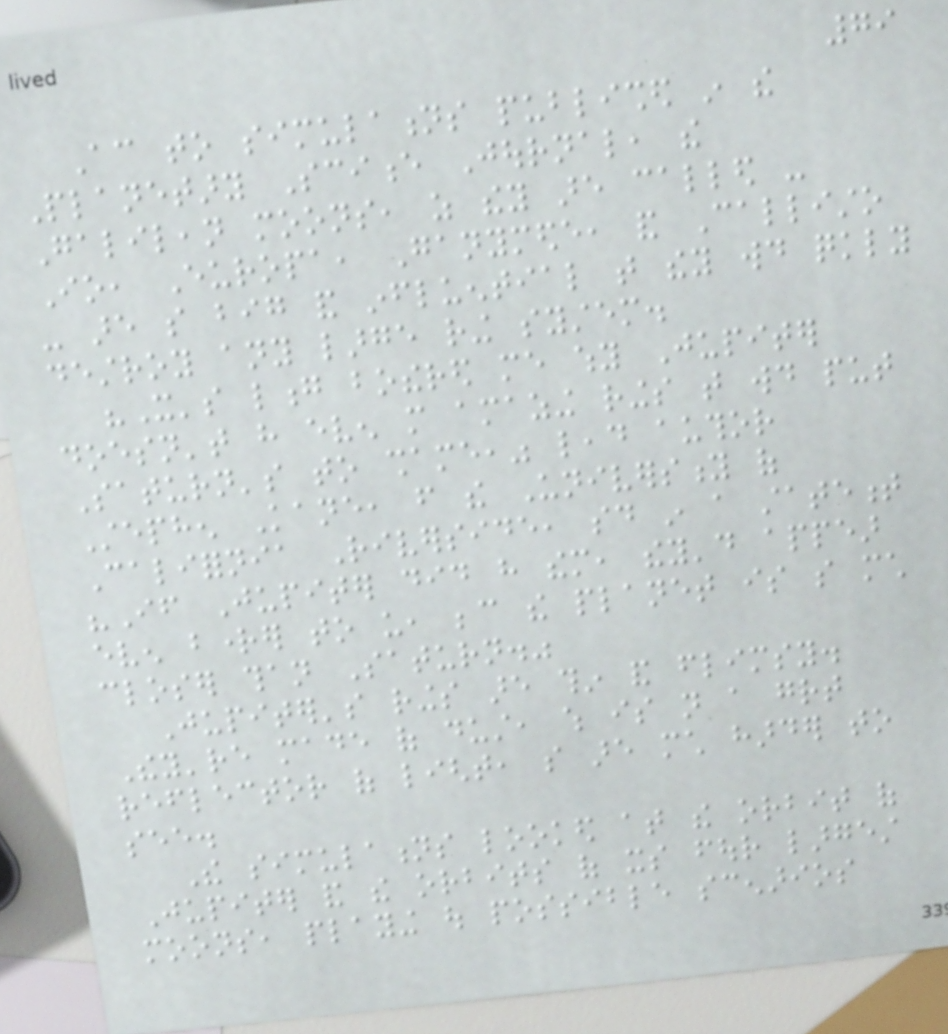79
According to simulations published in the
Planetary Science Journal, the
Galilean moons, as they are called -
Io, Europa, Ganymede, and Callisto
- are so big and influential that they would quickly
destroy any large ring system.
"It's long bothered me why Jupiter
doesn't have even more amazing rings that would put
Saturn's to shame," lead author
Stephen Kane, from the University of
California Riverside, said in a statement
"If Jupiter did have them, they'd appear
even brighter to us, because the planet is so much
closer than Saturn."
Jupiter's rings are thin and flimsy.
They're made of dust, which is not a great
reflector of light, so are much harder to
see.
The simulations looked at the orbit of
Jupiter and the orbits of its four largest
moons, playing out possible scenarios
